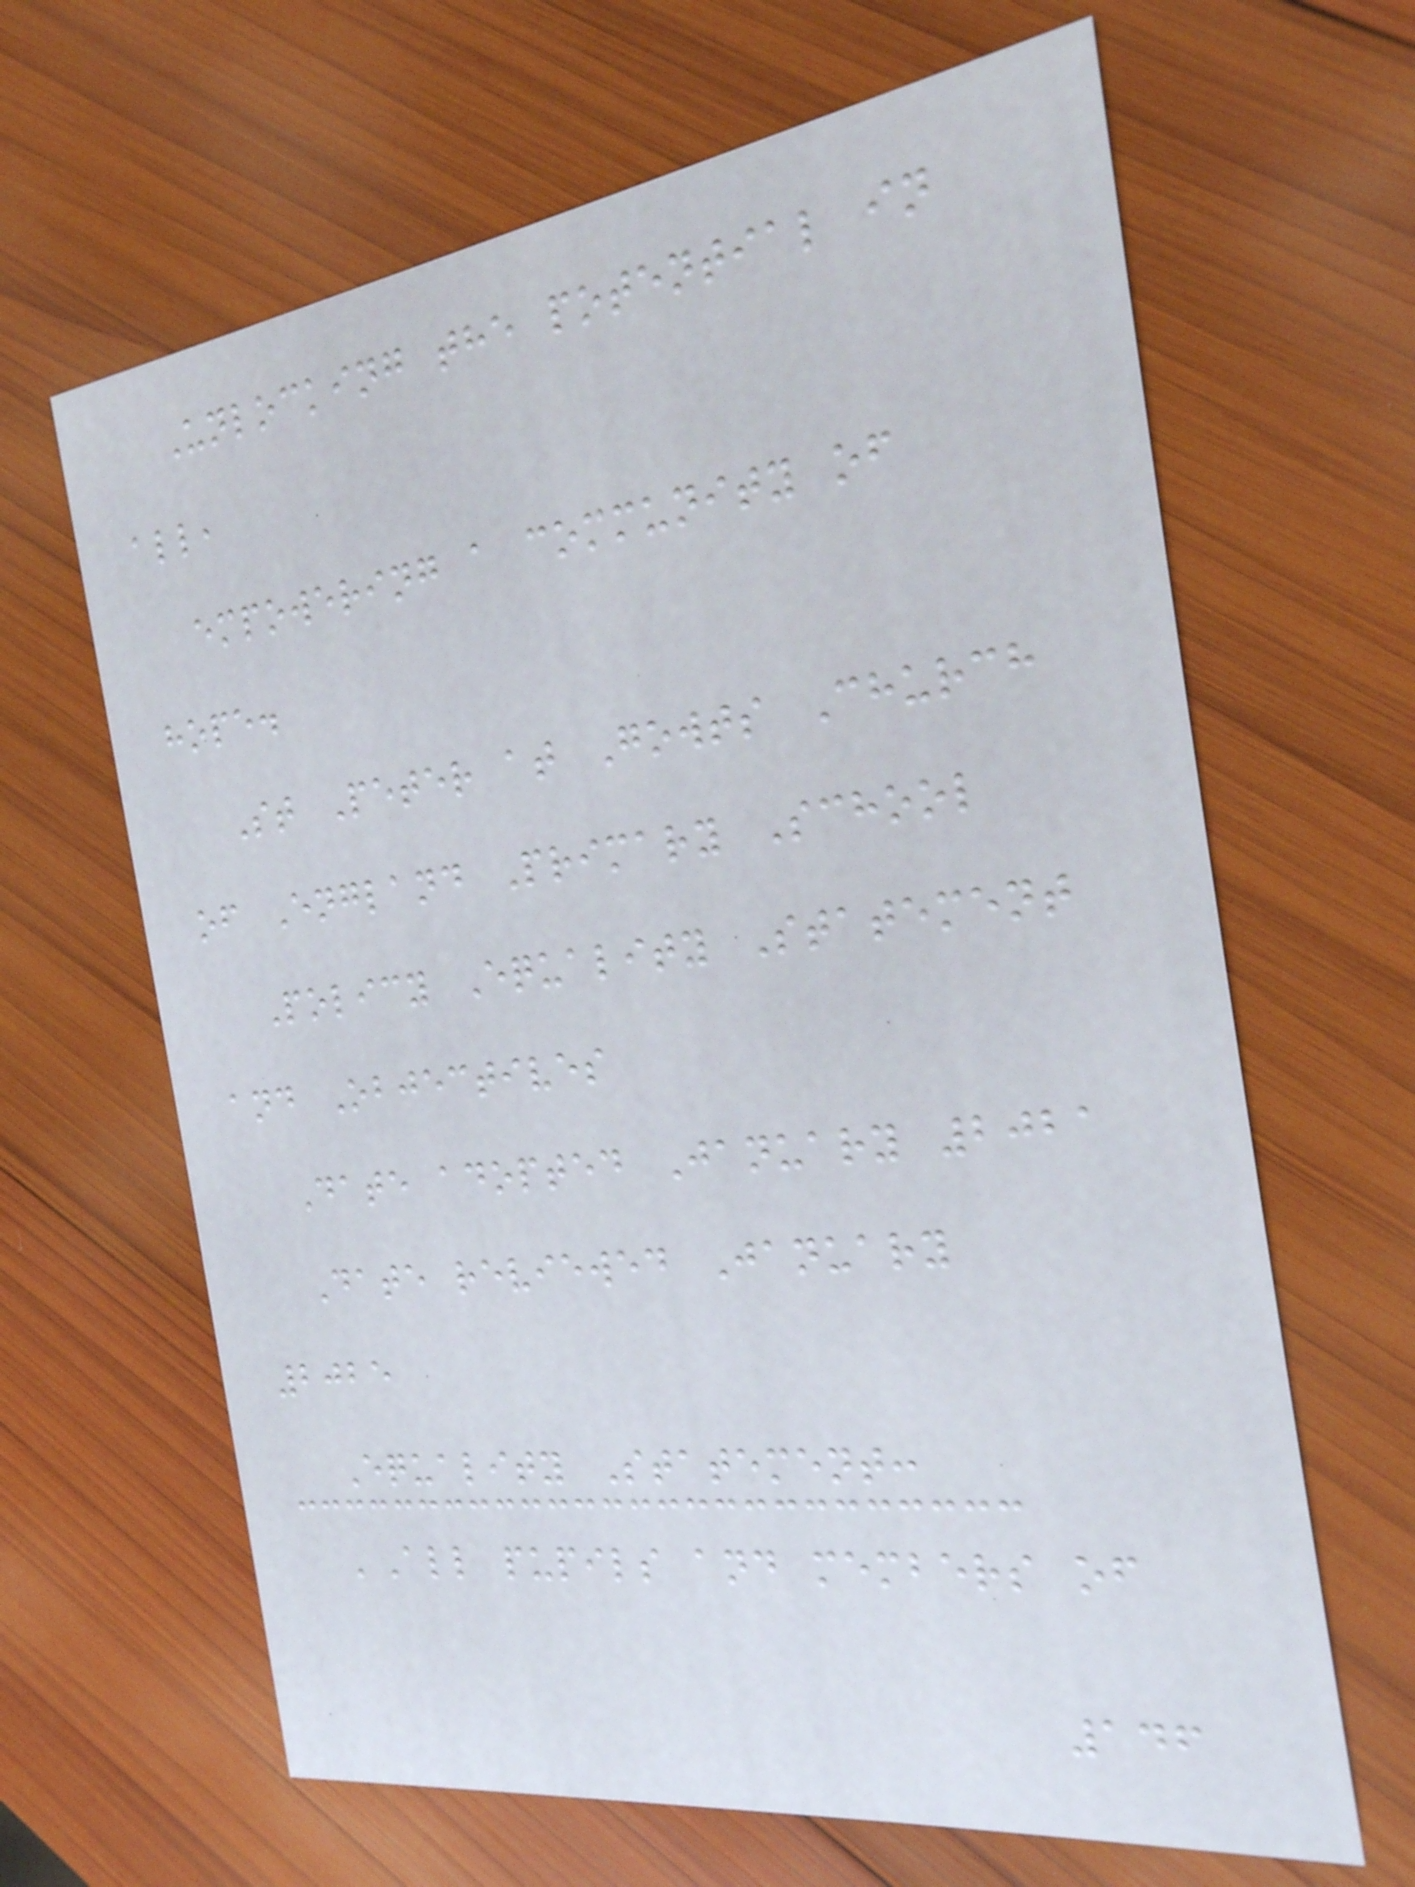Unlocking the potential in
all,
empowering a community of
hope.
St Peter at Gowts Church
of England Primary School
Policy Equality Statement
and Objectives
Date adopted January 2021
Date reviewed January
2025
Equality Statement:
'All pupils and members of
146
